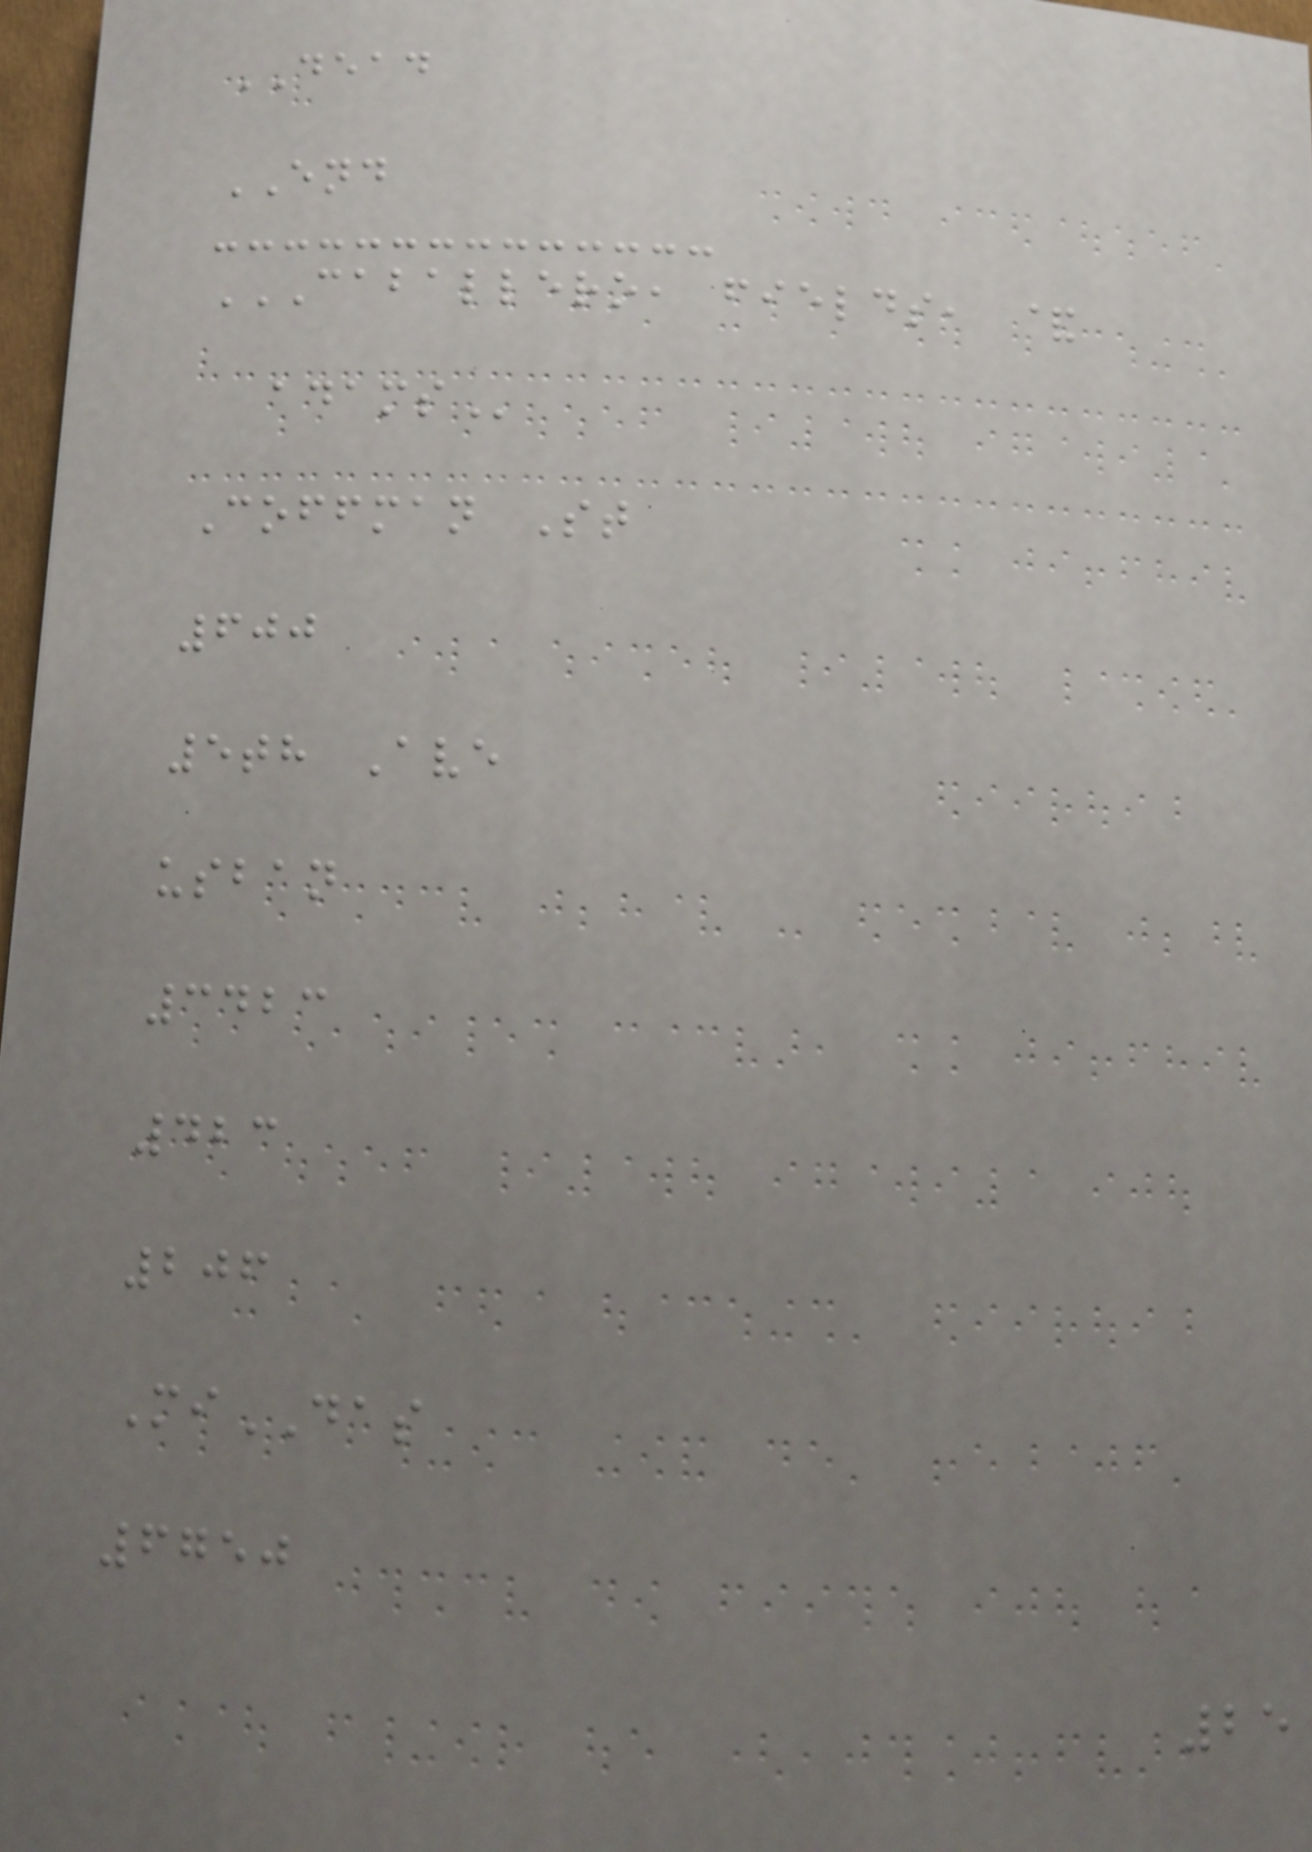DEAD
END
CABALLERO, FIELDS, &
ADAMS
Coffman St
600
5th Ave
usban
3423
423
206
MiDAS
6750
25
